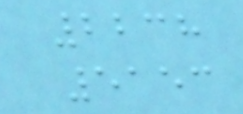2238
5153
